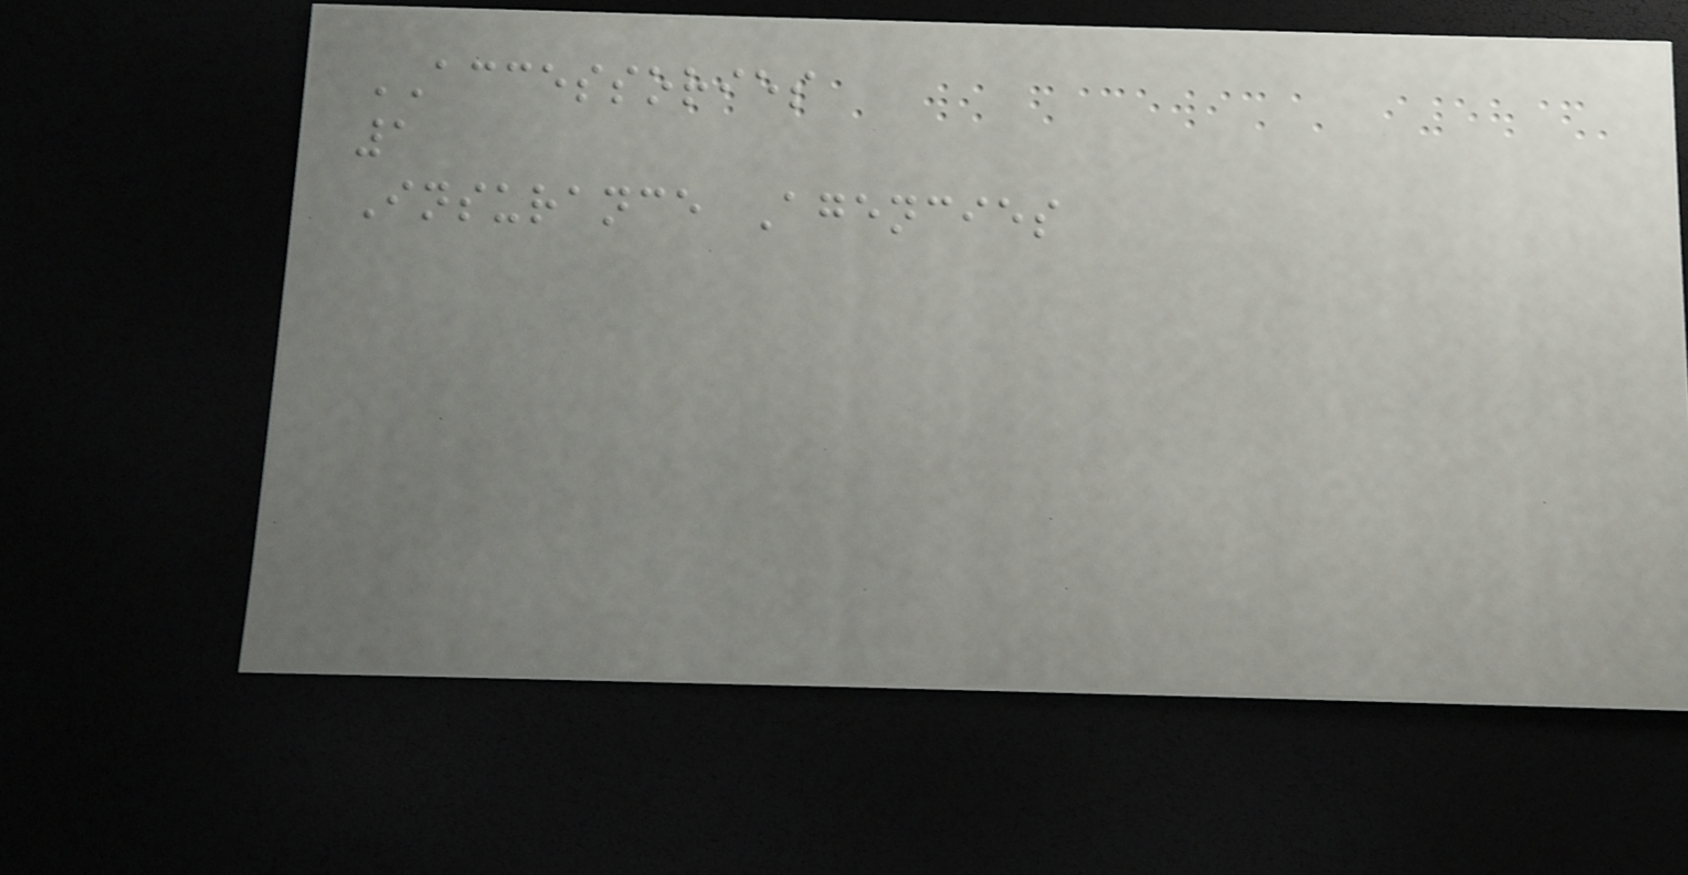ACCESSORIES
1
Insurance Agencies
